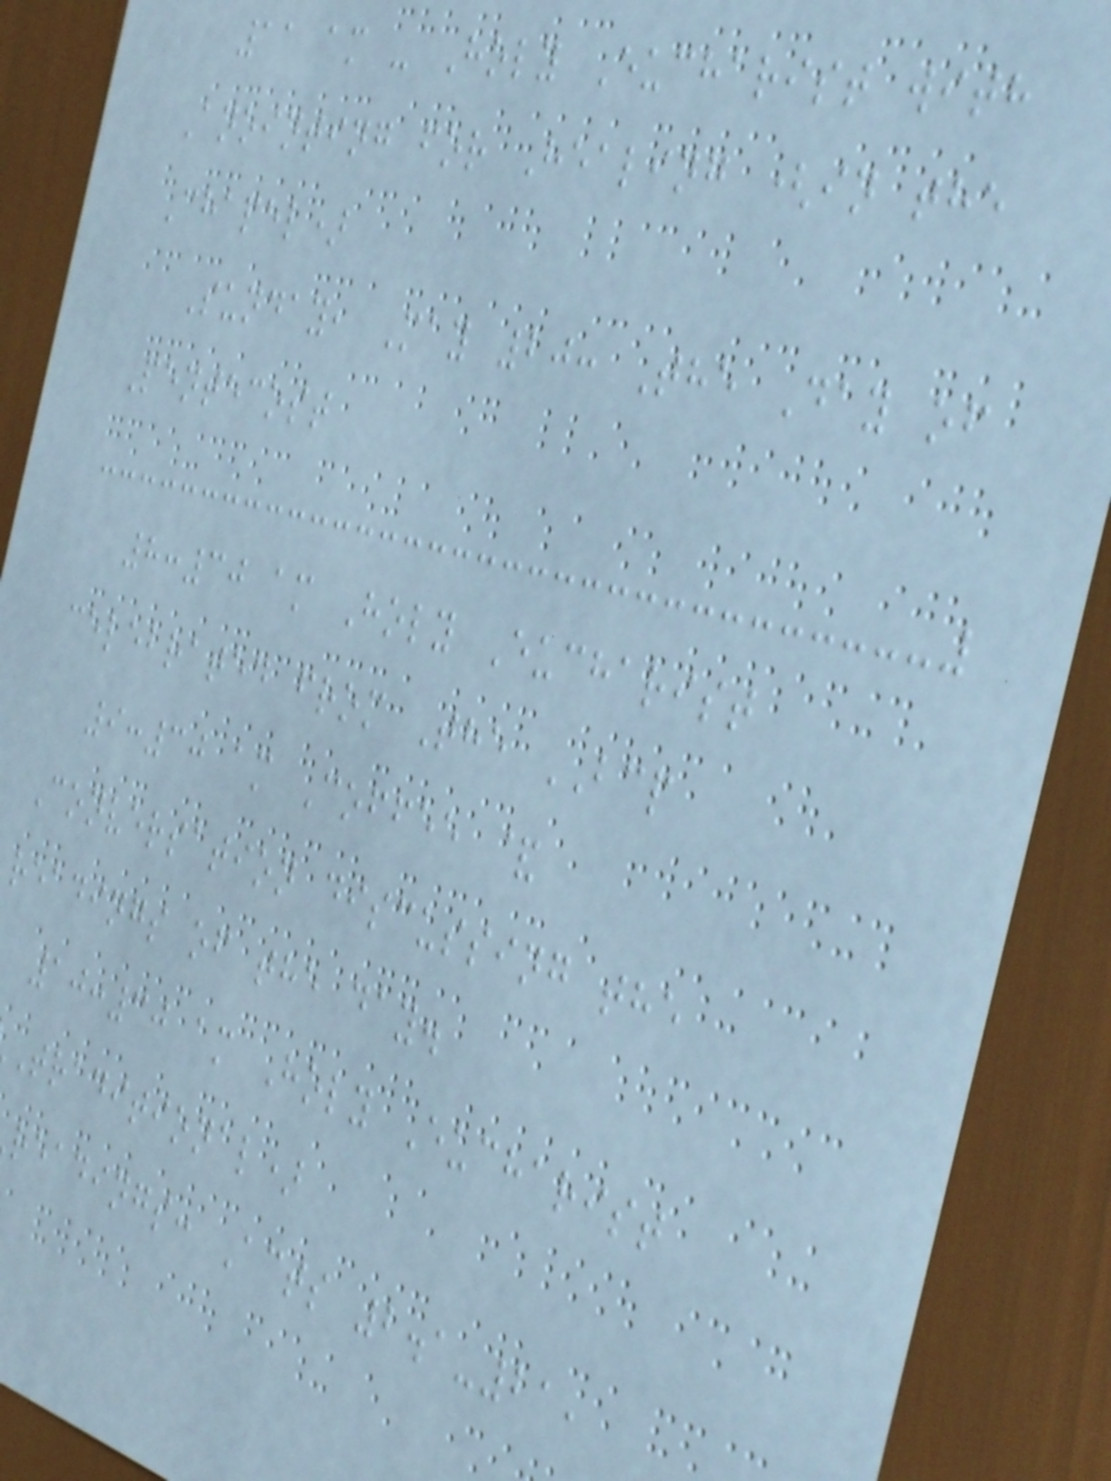11 am - Holy Eucharist with
Anointing for Healing (in the
Chapel)
Sunday, May 20: The Day of
Pentecost
8:30 am Holy Eucharist
celebrated from The BCP
9:30 am Coffee &
Conversation discussing the
readings of the day.
10:30 am Holy Eucharist
Traditional)
readings: Acts 2.1-21,
